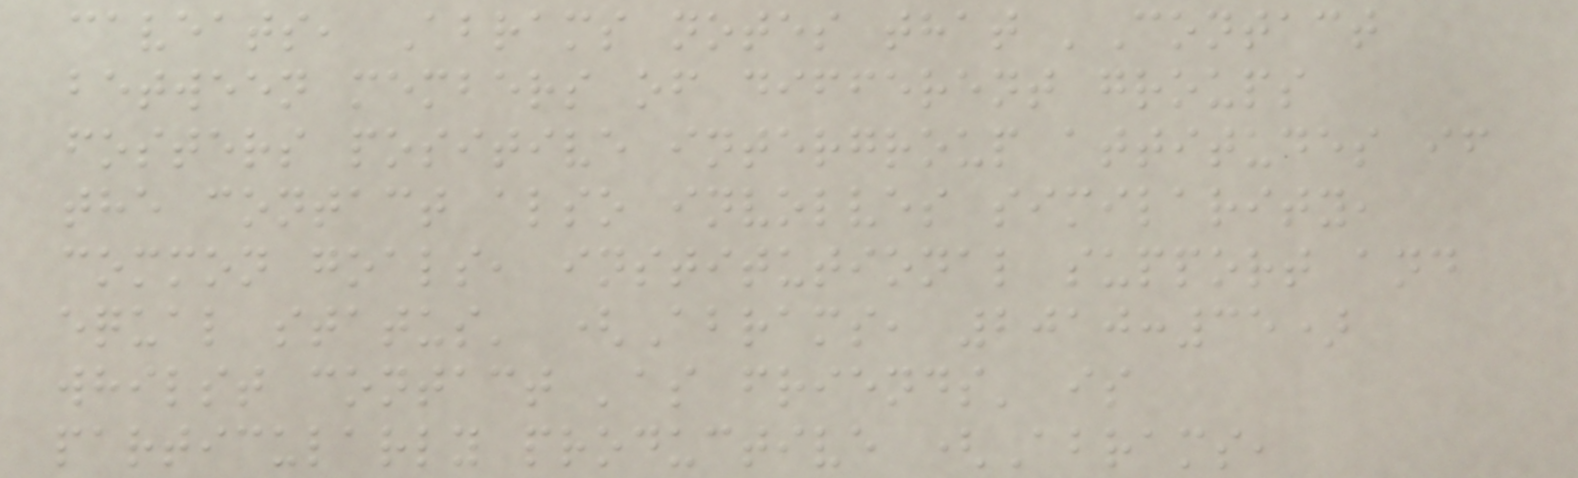caveats, Abrams notes that 'Contact
between members of different groups
fosters positive intergroup attitudes if
the contact also involves similarity,
common goals, institutional support and
equal status' (Abrams, 2010:35)
whilst contact 'as friends' is
particularly productive (Abrams,
